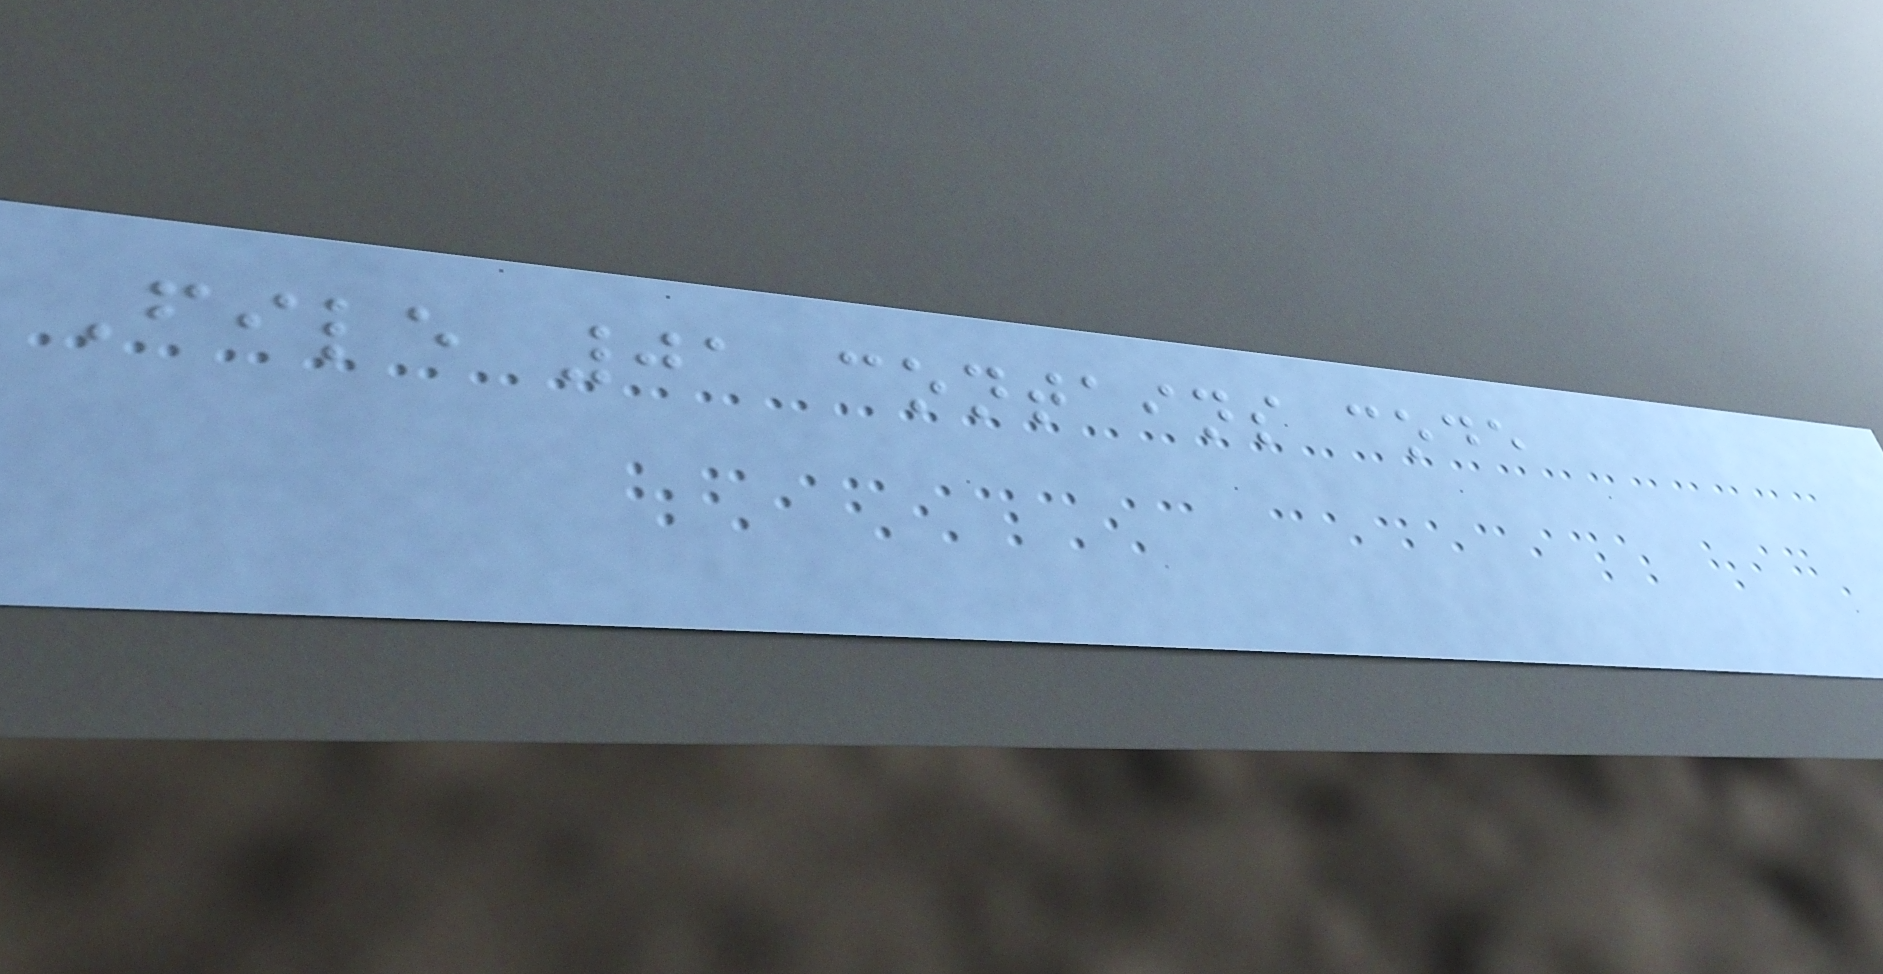File 01 contains code
